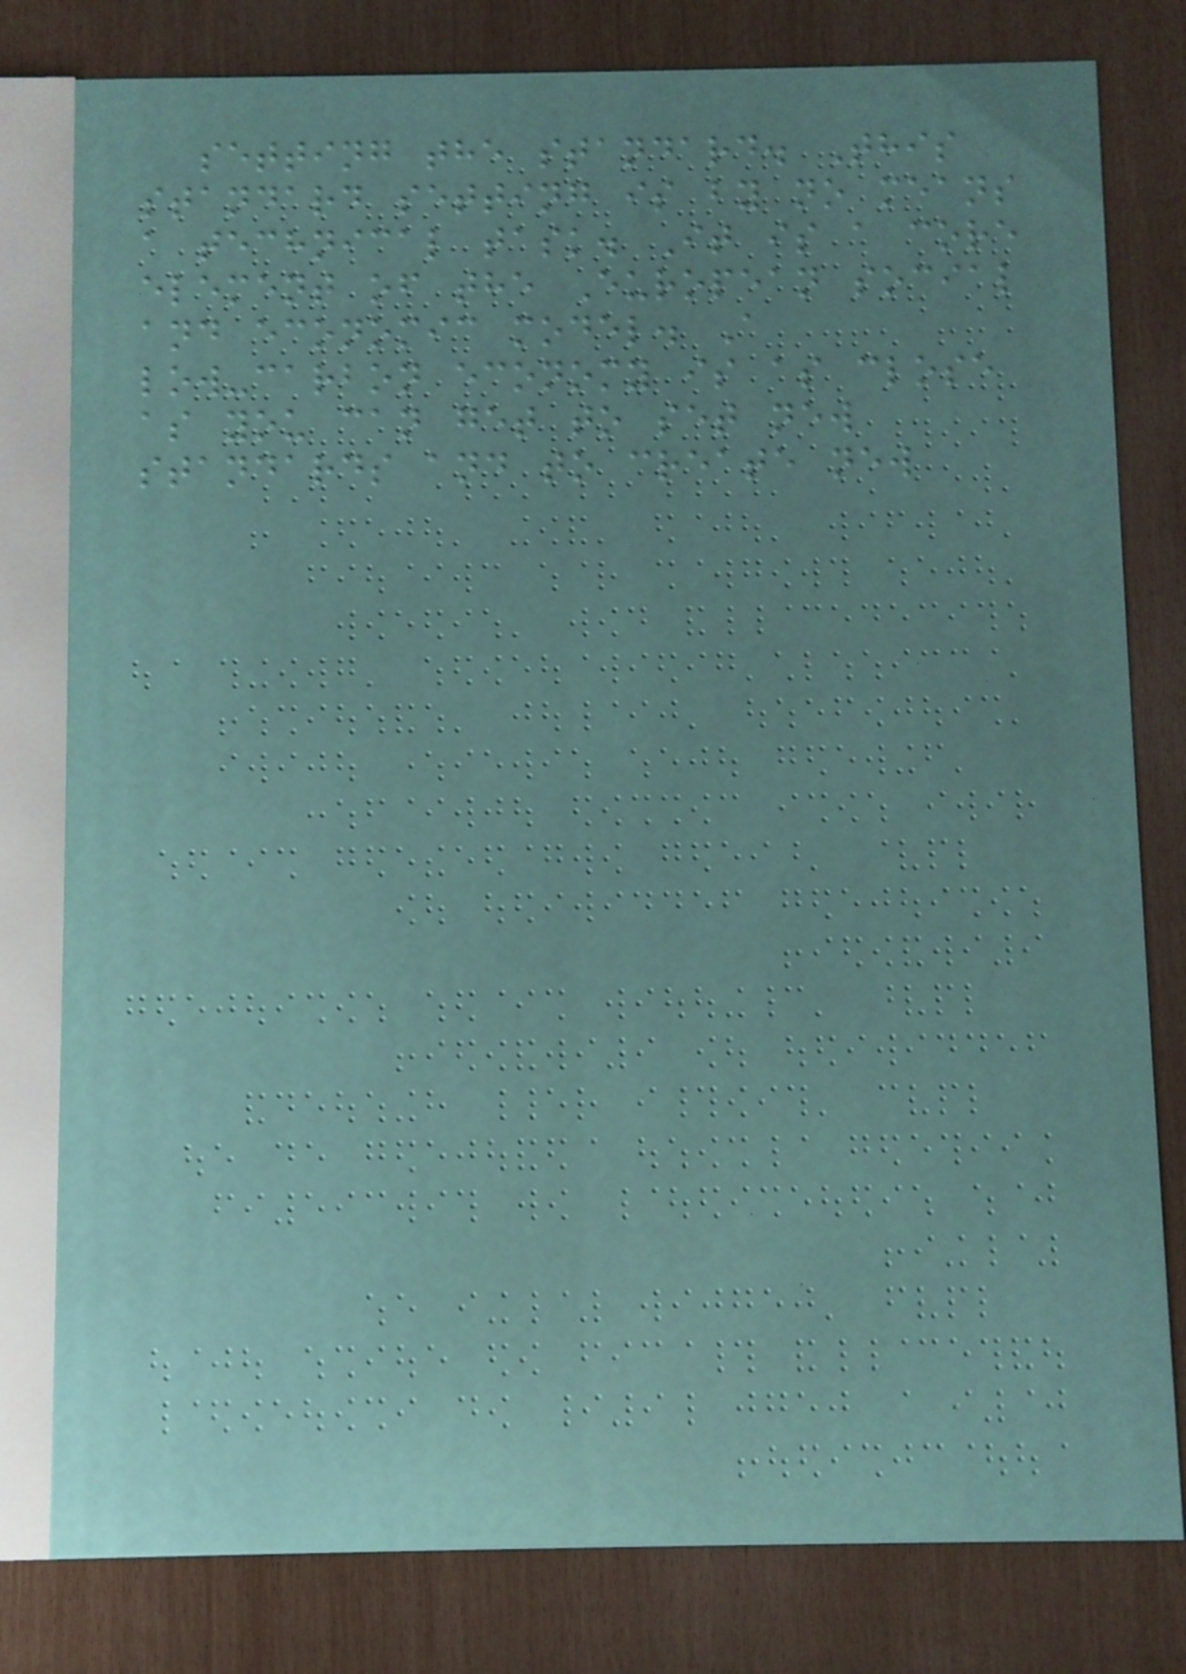setting the standard. This
standard setting is by no means
a technical task. It is a core
element of the European social
and economic model. A
low-carbon economy is as close
as you can get to set new
standards and to create new
